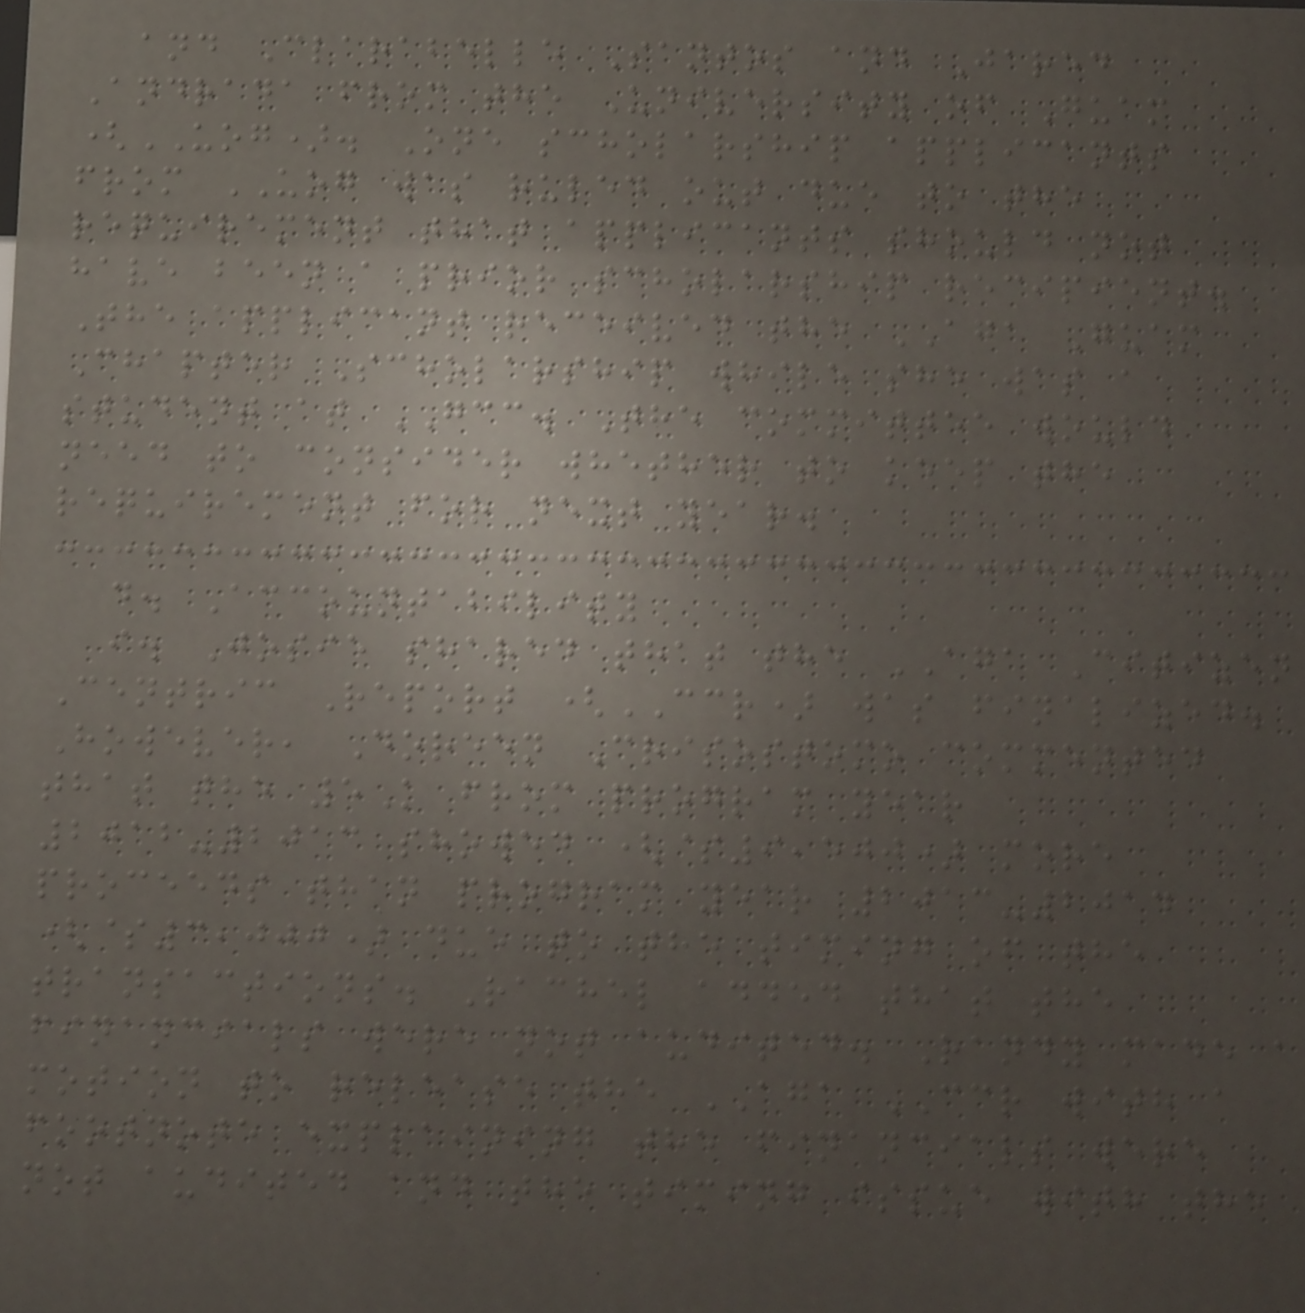and Clarabelle Santos and Jared
Andrada from the University of Guam
(UOG). One scholarship applicants
from UOG was ruled out due to the
requirement that applicants should not
have been a prior scholarship recipient.
The applicant received the AGA Guam
Chapter Scholarship while she was a
student at GCC. The committee would
need to consider whether to keep the
requirement for next year.
d. Accountability
i. Josie shared that the AGA Citizen
Centric Report (CCR) was finalized.
However, Doreen Crisostomo commented
that the 5K from program year
2012-2013 showed ($9,500) more
proceeds than program year 2013-2014
($3,000) due to the timing of the
transactions. Rachel added that the
financials were not audited. Randy made a
motion to release the AGA CCR with a
footnote explaining the financials were
not audited and the timing issue with the
